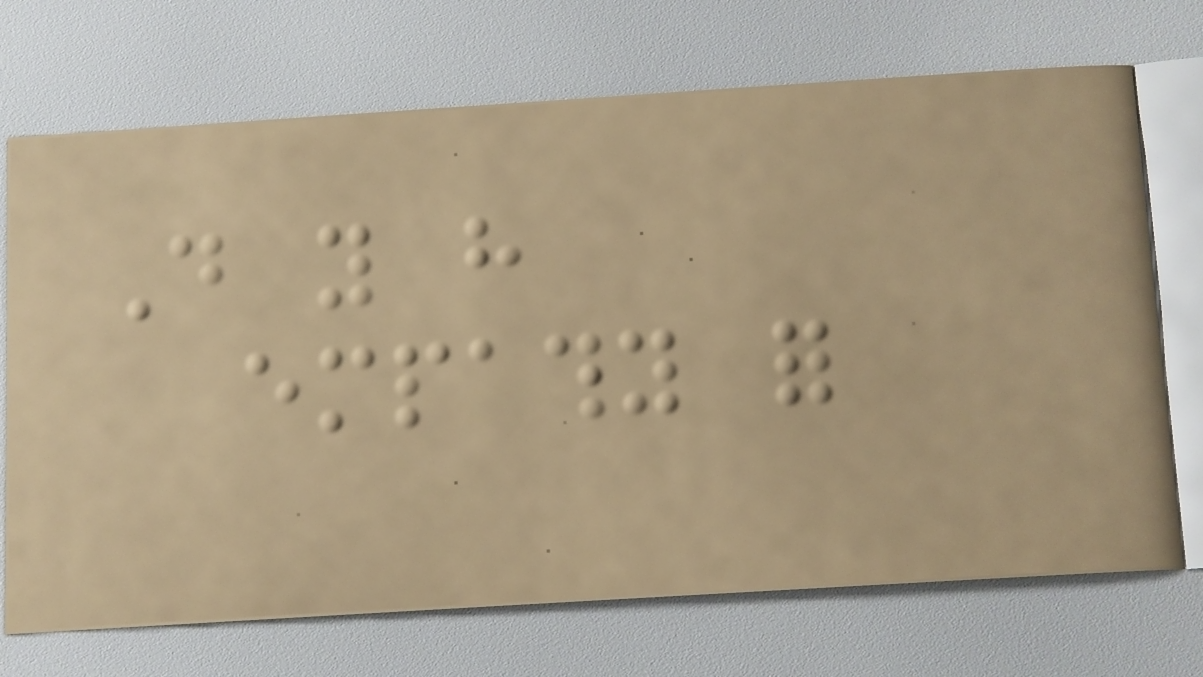Do you have
empathy for
